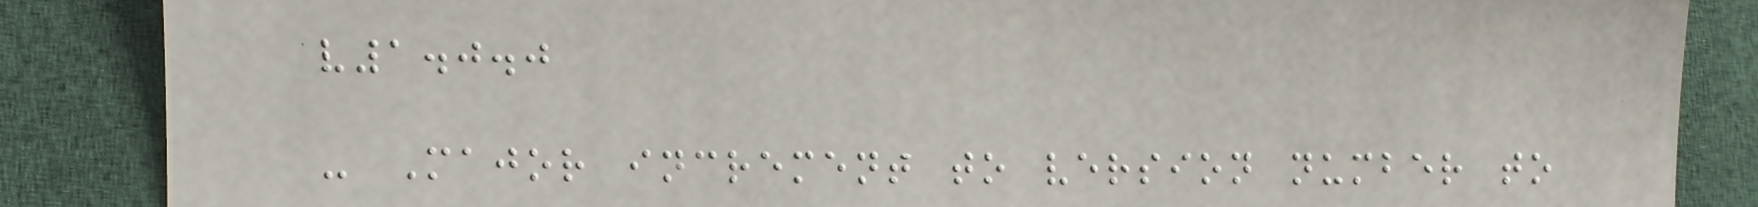v1.0.0
- Major increment to version number to
